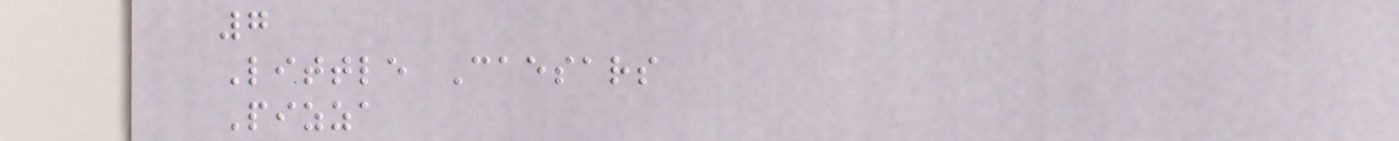7
Little Caesars
Pizza
